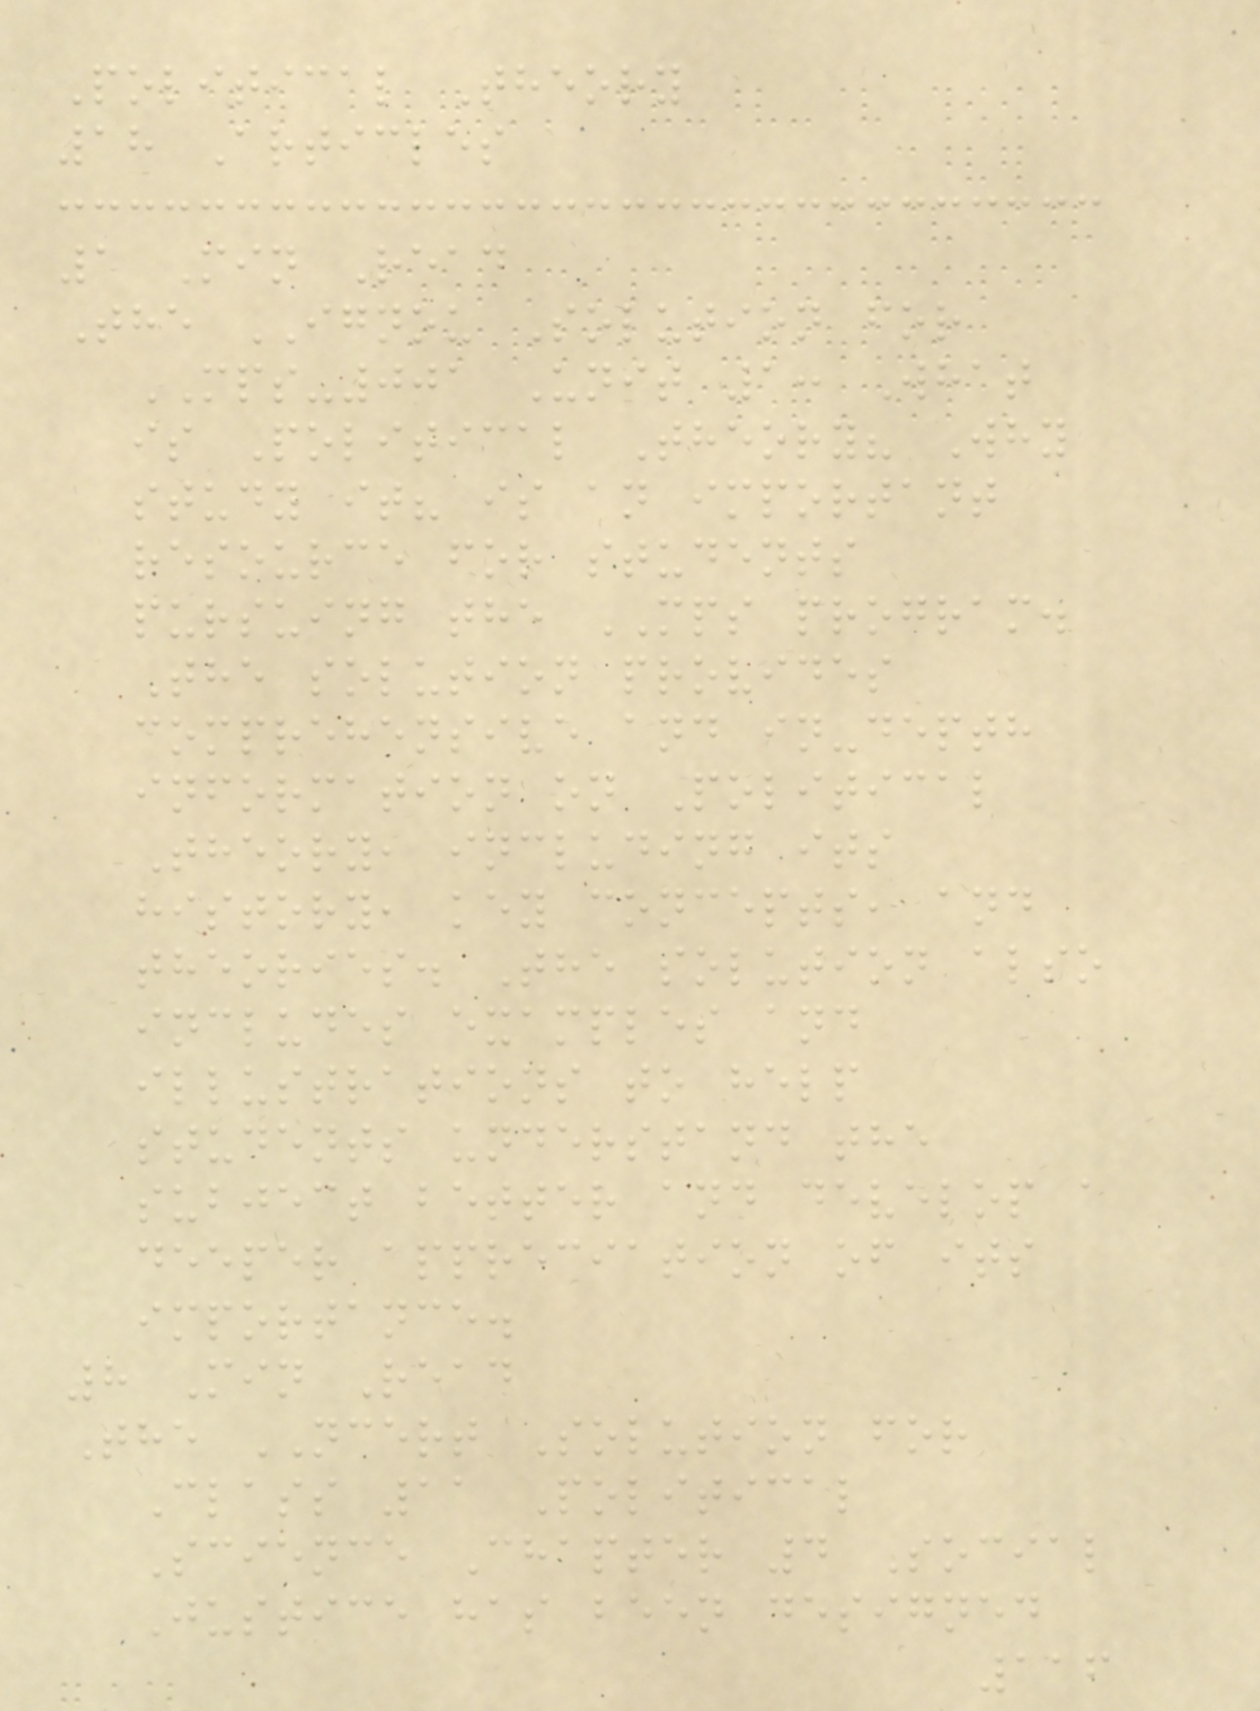Political Theory
18 Articles
1 Min Read
The IGNOU Solution for
MPS-001 Unit 1: What
is Political Theory? Why
study it? is an important
resource for students
pursuing the MPS program.
The solution provides
comprehensive and in-depth
information on Political
Theory, including its
history, key concepts, and
theories. The solution also
includes examples and
illustrations to help
students understand the
subject better and develop a
deeper appreciation of its
importance.
8 Min Read
The NCERT Solution for
Class 11 Political
Science Chapter 4 Social
Justice has been designed
116
